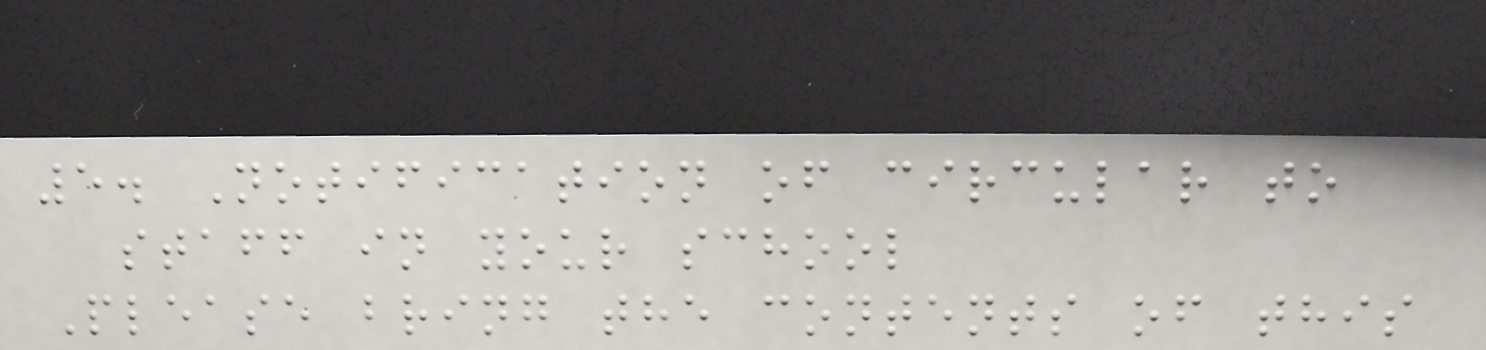5. Notification of circular to
staff in your school
Please bring the contents of this
